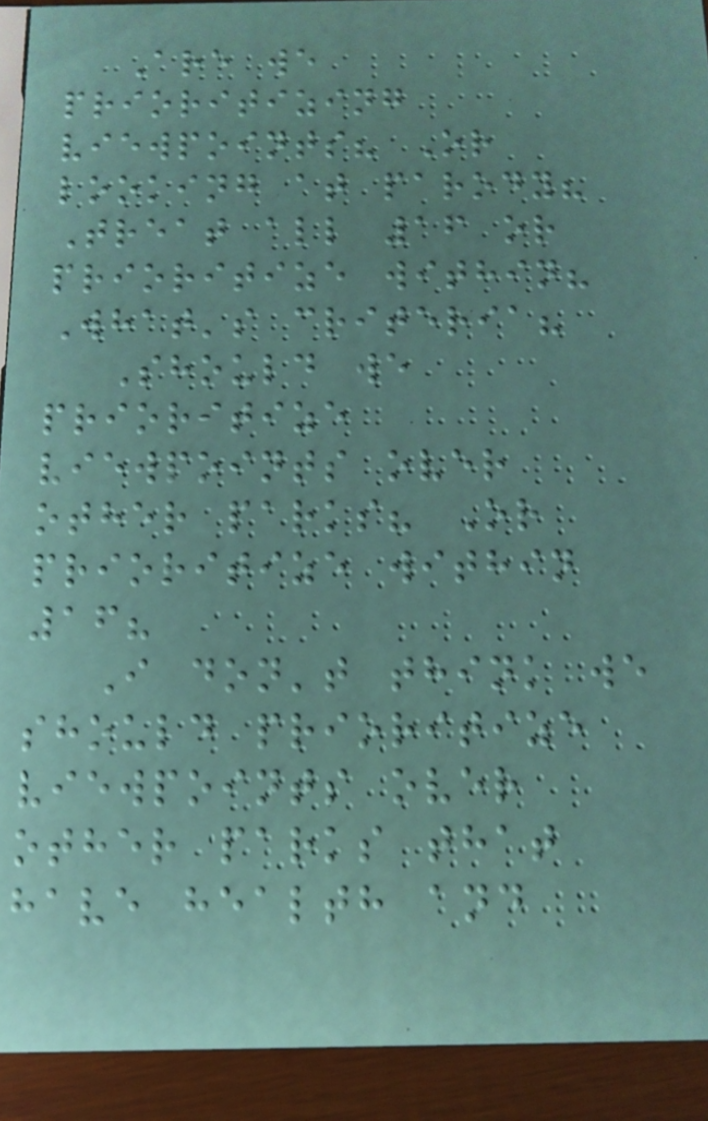Are we
prioritizing
viewpoints? Or
looking at parody?
Treat all 16 or
prioritize within?
What's criteria?
Should we
prioritize
viewpoints over
other parks? Or
prioritize within
16?
I don't think we
should prioritize
viewpoints over
other parks that
have health and
